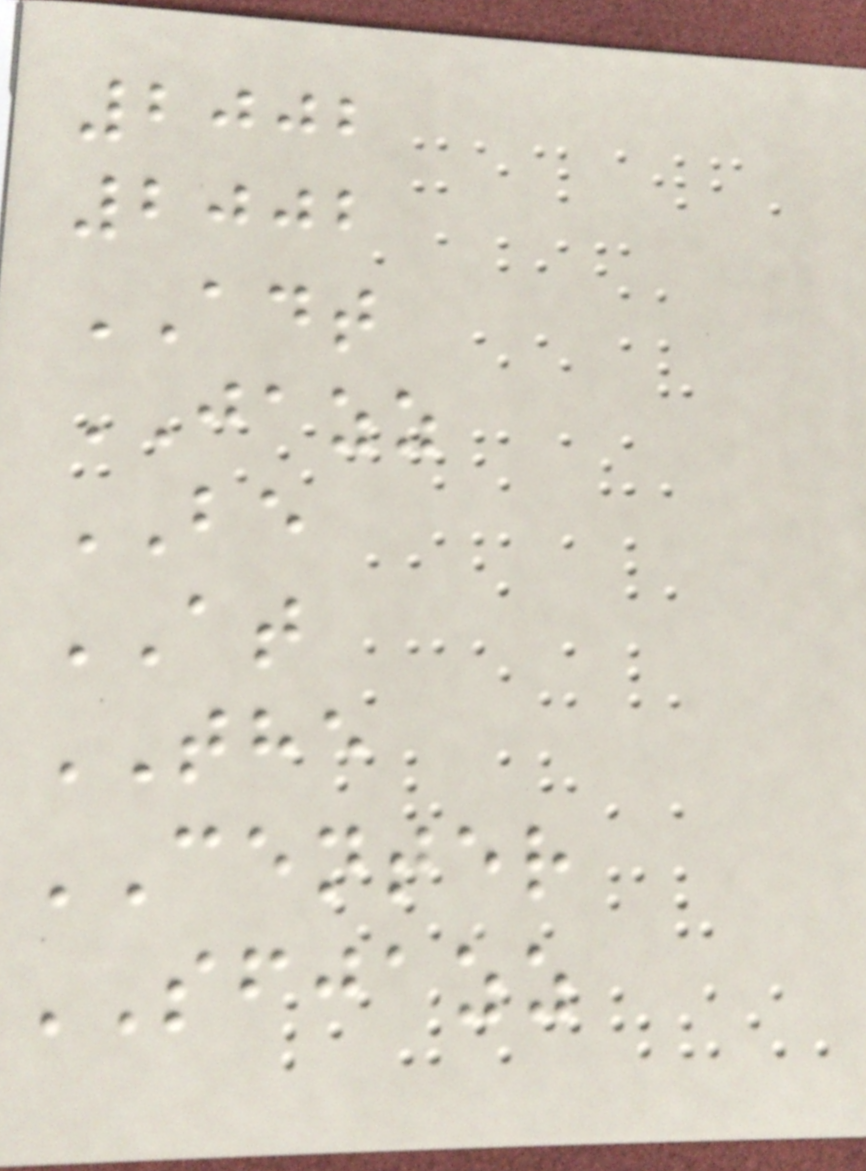2002
2002
ADT
JAZZ
BE
AT
THE
CENTER
SFJAZZ
